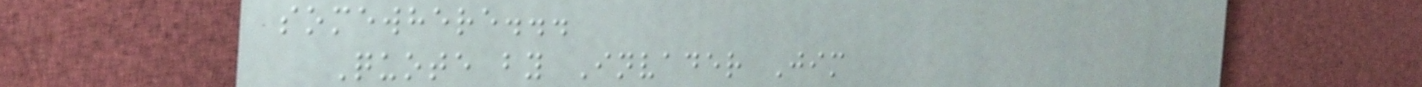somewhere...
Quote by Invader Jim
